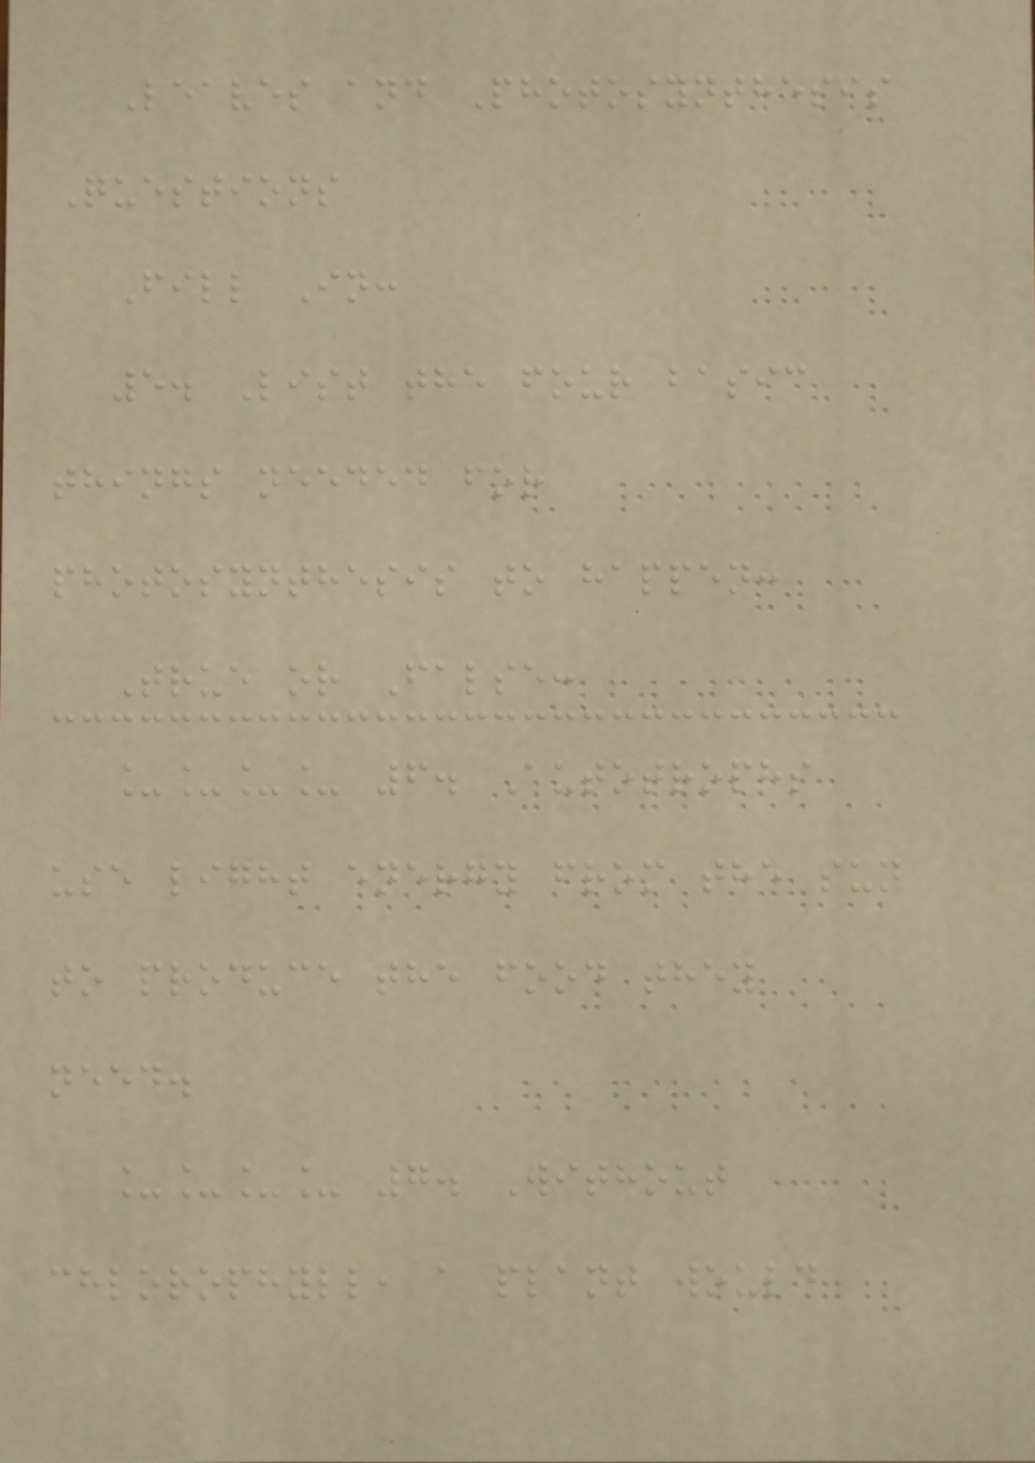Leaves and Photosynthesis
Questions
Fill In:
5. List the four basic
things needed for
photosynthesis to happen:
True or False:
____ 6. Autotrophs
use light energy from the sun
to produce the food they
need.
____ 7. Without
chlorophyll, a plant would
